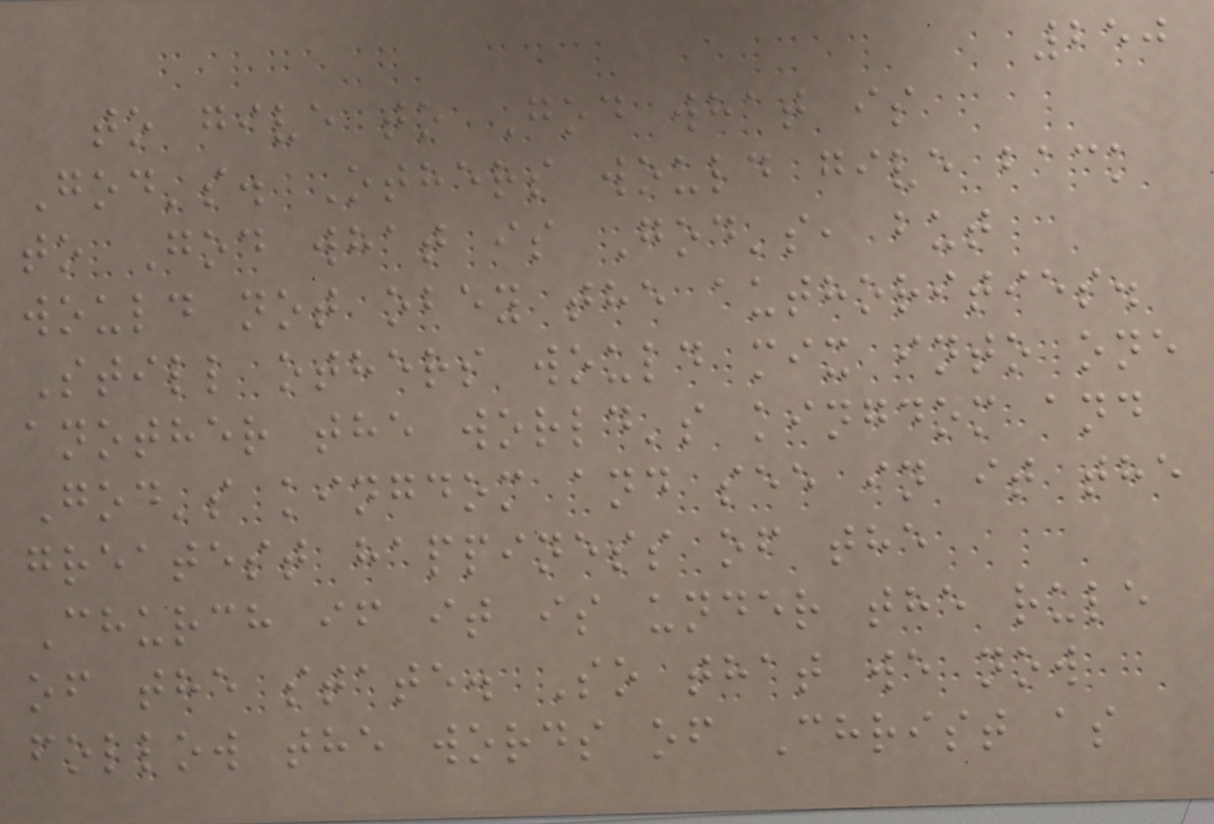250
to give to God what is
God's. Others would give back
to God what is God's, but
would not obey the authorities.
Still others would mix into one
another the world's kingdom and
God's kingdom and see in it the
greatest happiness of the
Church if it is under the rule
of the state. So that we now
follow the words of Christ as
